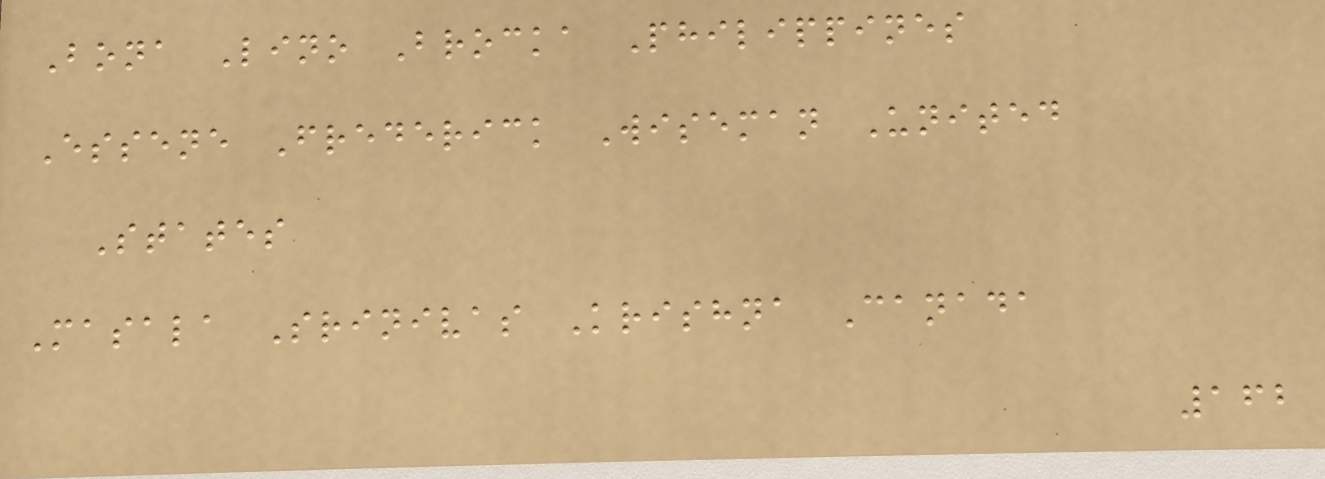Bona Lino Brocka Philippines
Essene Frederick Wiseman United
States
Masala Srinivas Krishna Canada
162
